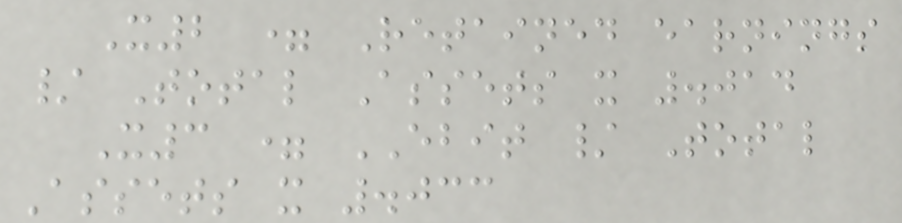X2 = Retained earnings
/ Total Assets x .014
X3 = EBIT / Total
Assets x .033
